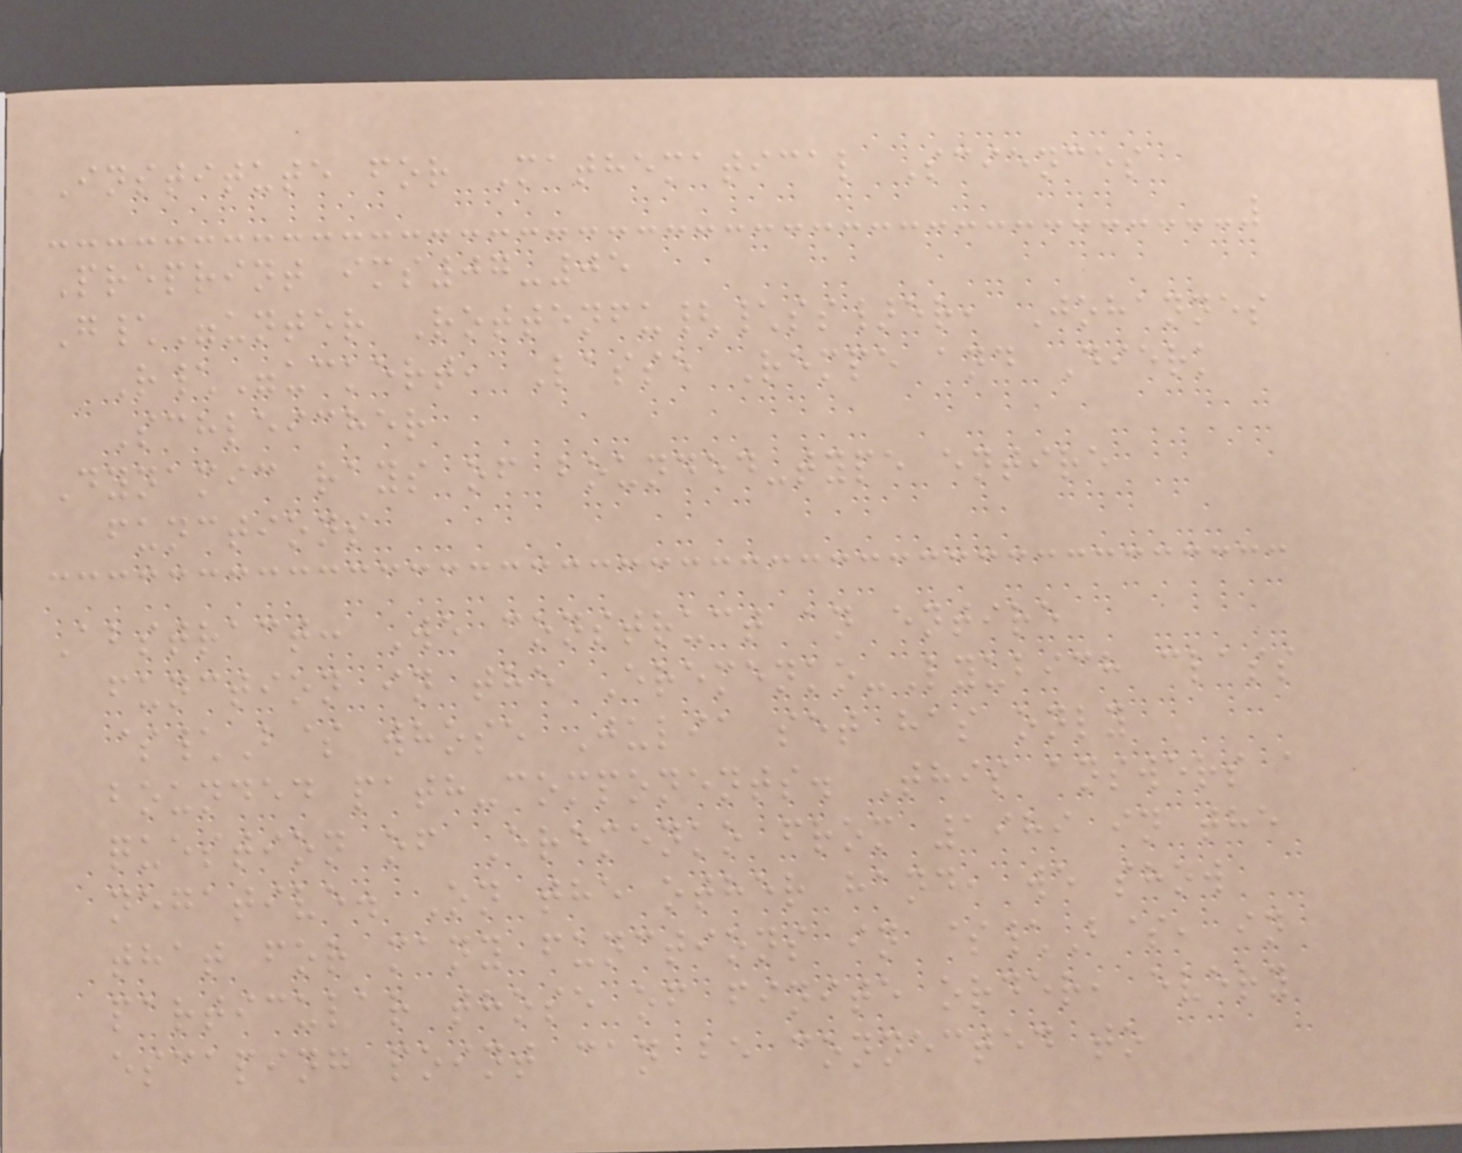Institute for Mathematical Sciences
Preprint ims07-05
G\"unter Rottenfu{\ss}er, Johannes
R\"uckert, Lasse Rempe and Dierk
Schleicher
Dynamic rays of bounded-type entire
functions
Abstract: We construct an entire
function in the Eremenko-Lyubich class
$\B$ whose Julia set has only
bounded path-components. This answers a
question of Eremenko from 1989 in the
negative. On the other hand, we show
that for many functions in $\B$, in
particular those of finite order, every
escaping point can be connected to
